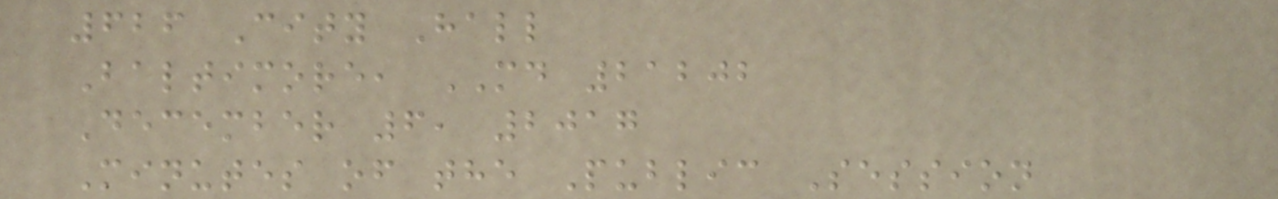626 City Hall
Baltimore, MD 21202
December 6, 2017
Minutes of the Public Session
